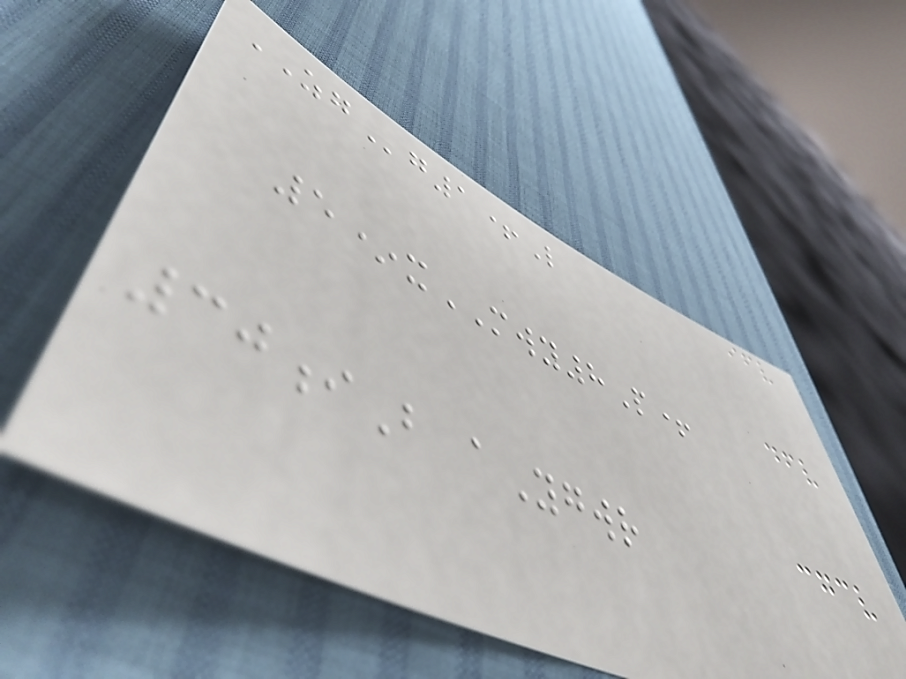ZGg1+L
5*xMWY8P+
30iB aYgwr
